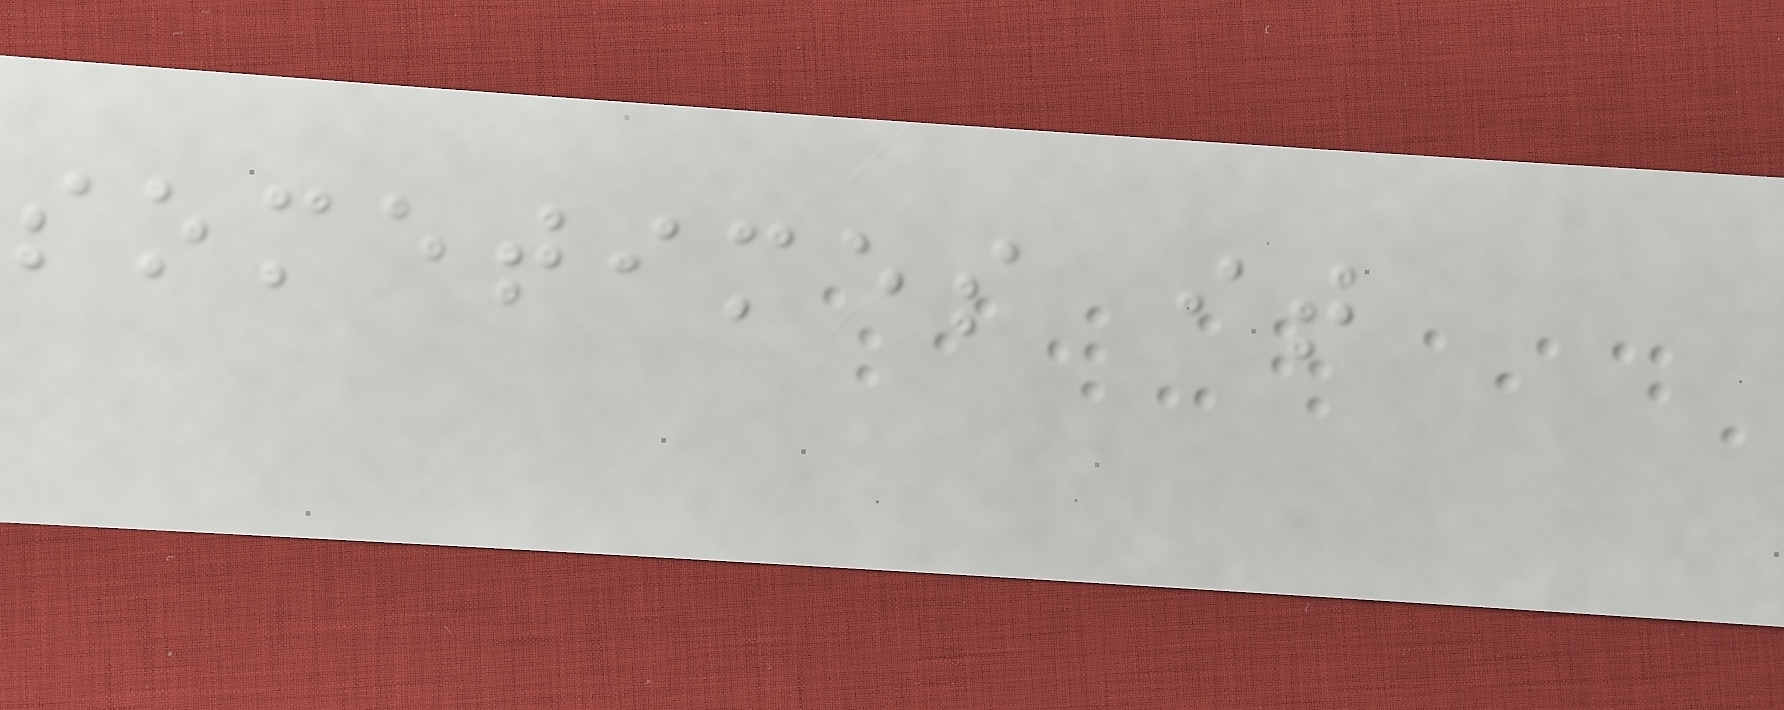sometimes it
